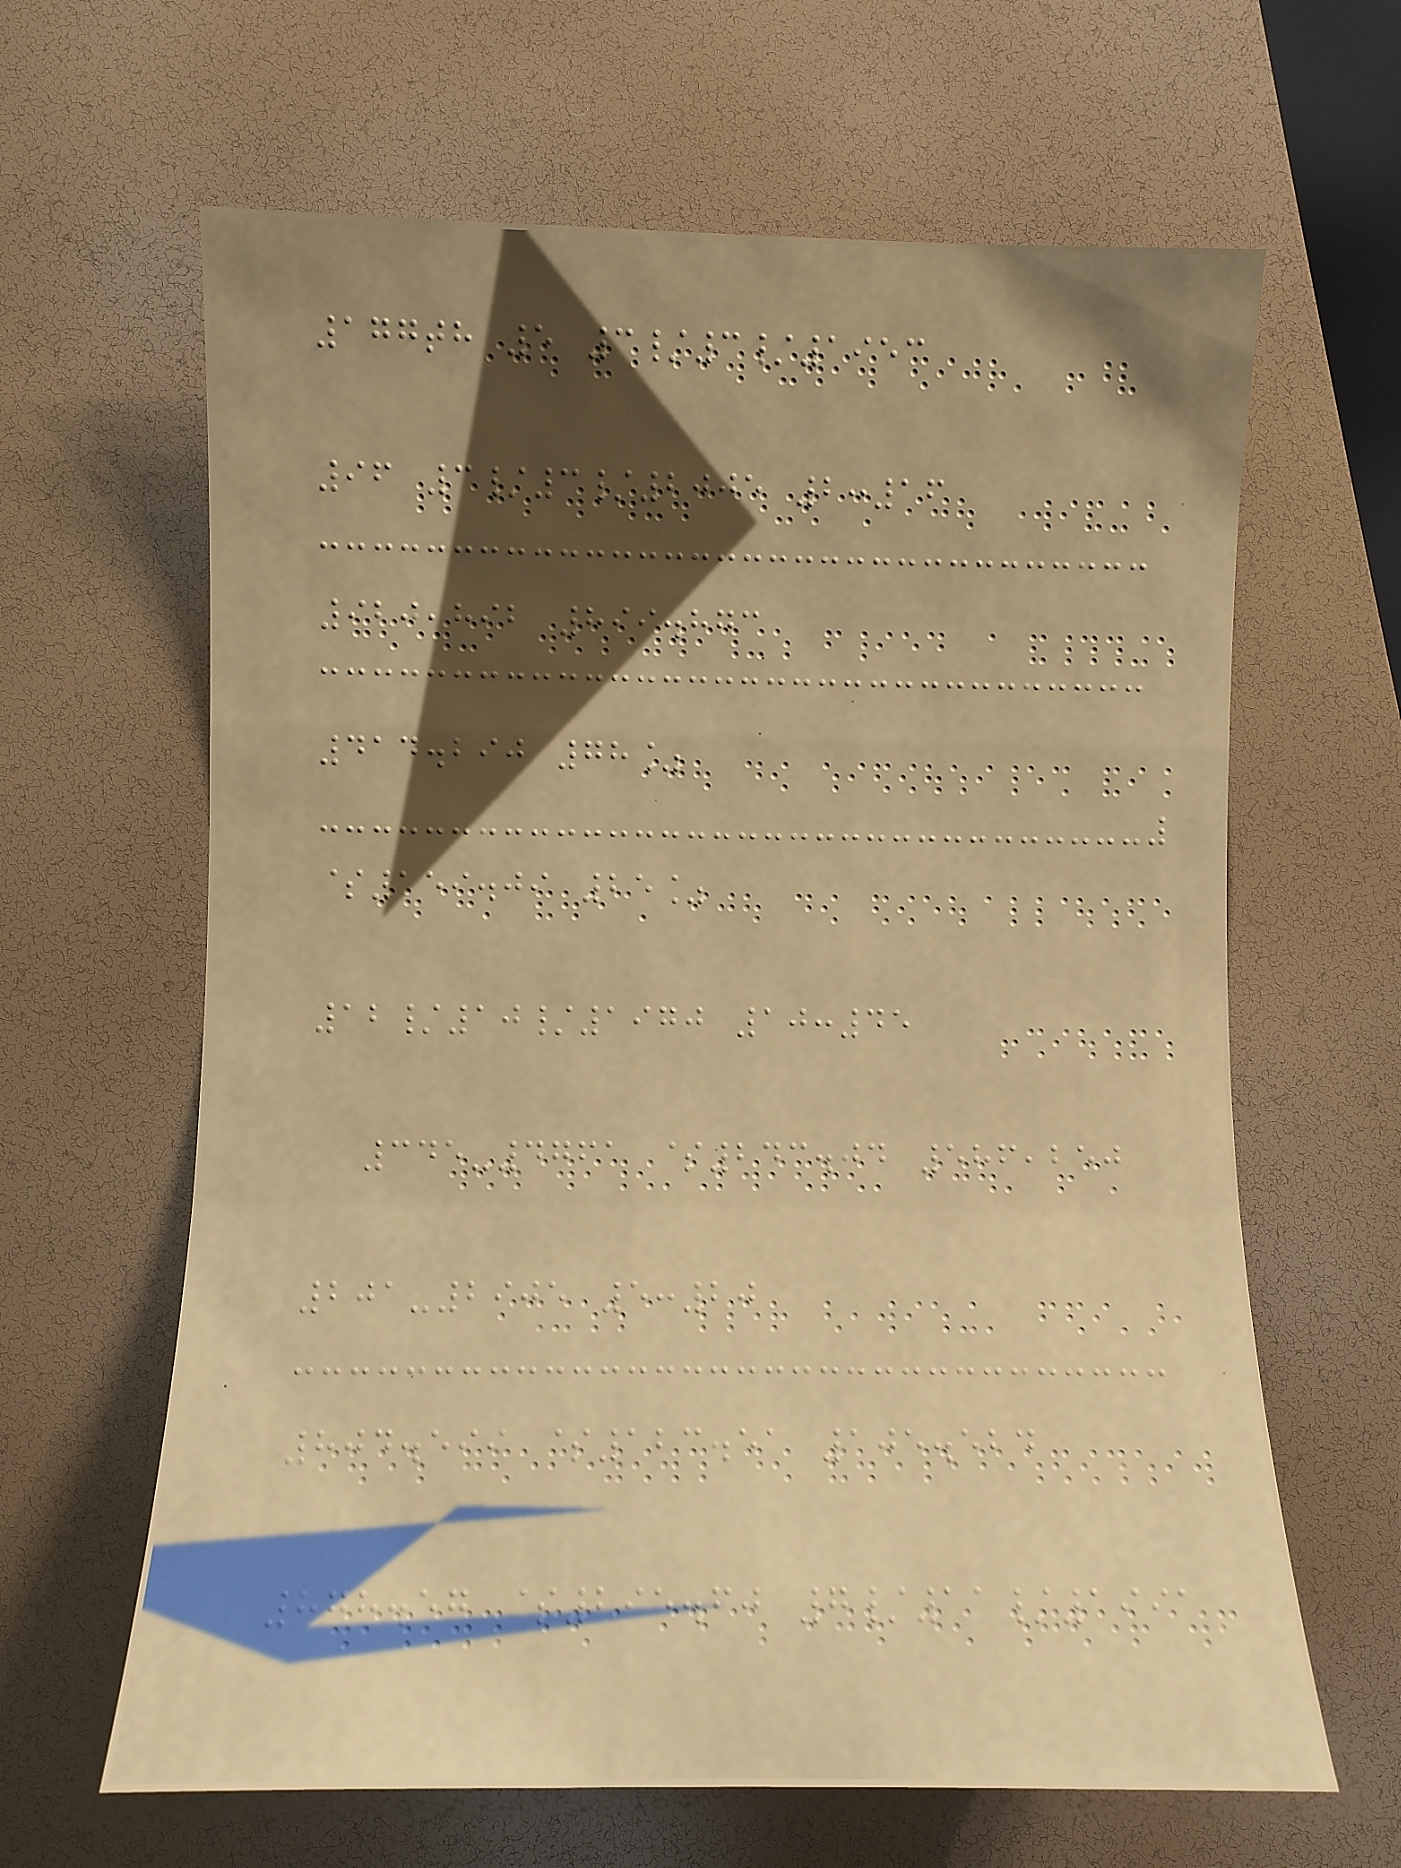177th 5 3/3/1953
96 3/3/2005 2:16
920,892 899.873
414.290 78%
$159.09 25%
12/10/1970 10:45
345-4761 $243.04 586,250
201-2905 5:20
804.599 $123.51 105.524
878.57 $295.60 7/11/1991
